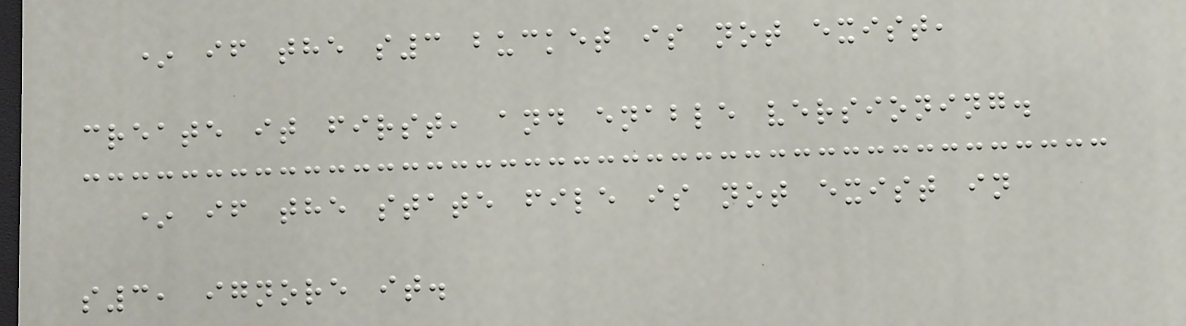* if the s3 bucket is not exist,
create it first, and enable versioning.
* if the state file is not exist in
s3, ignore it.
